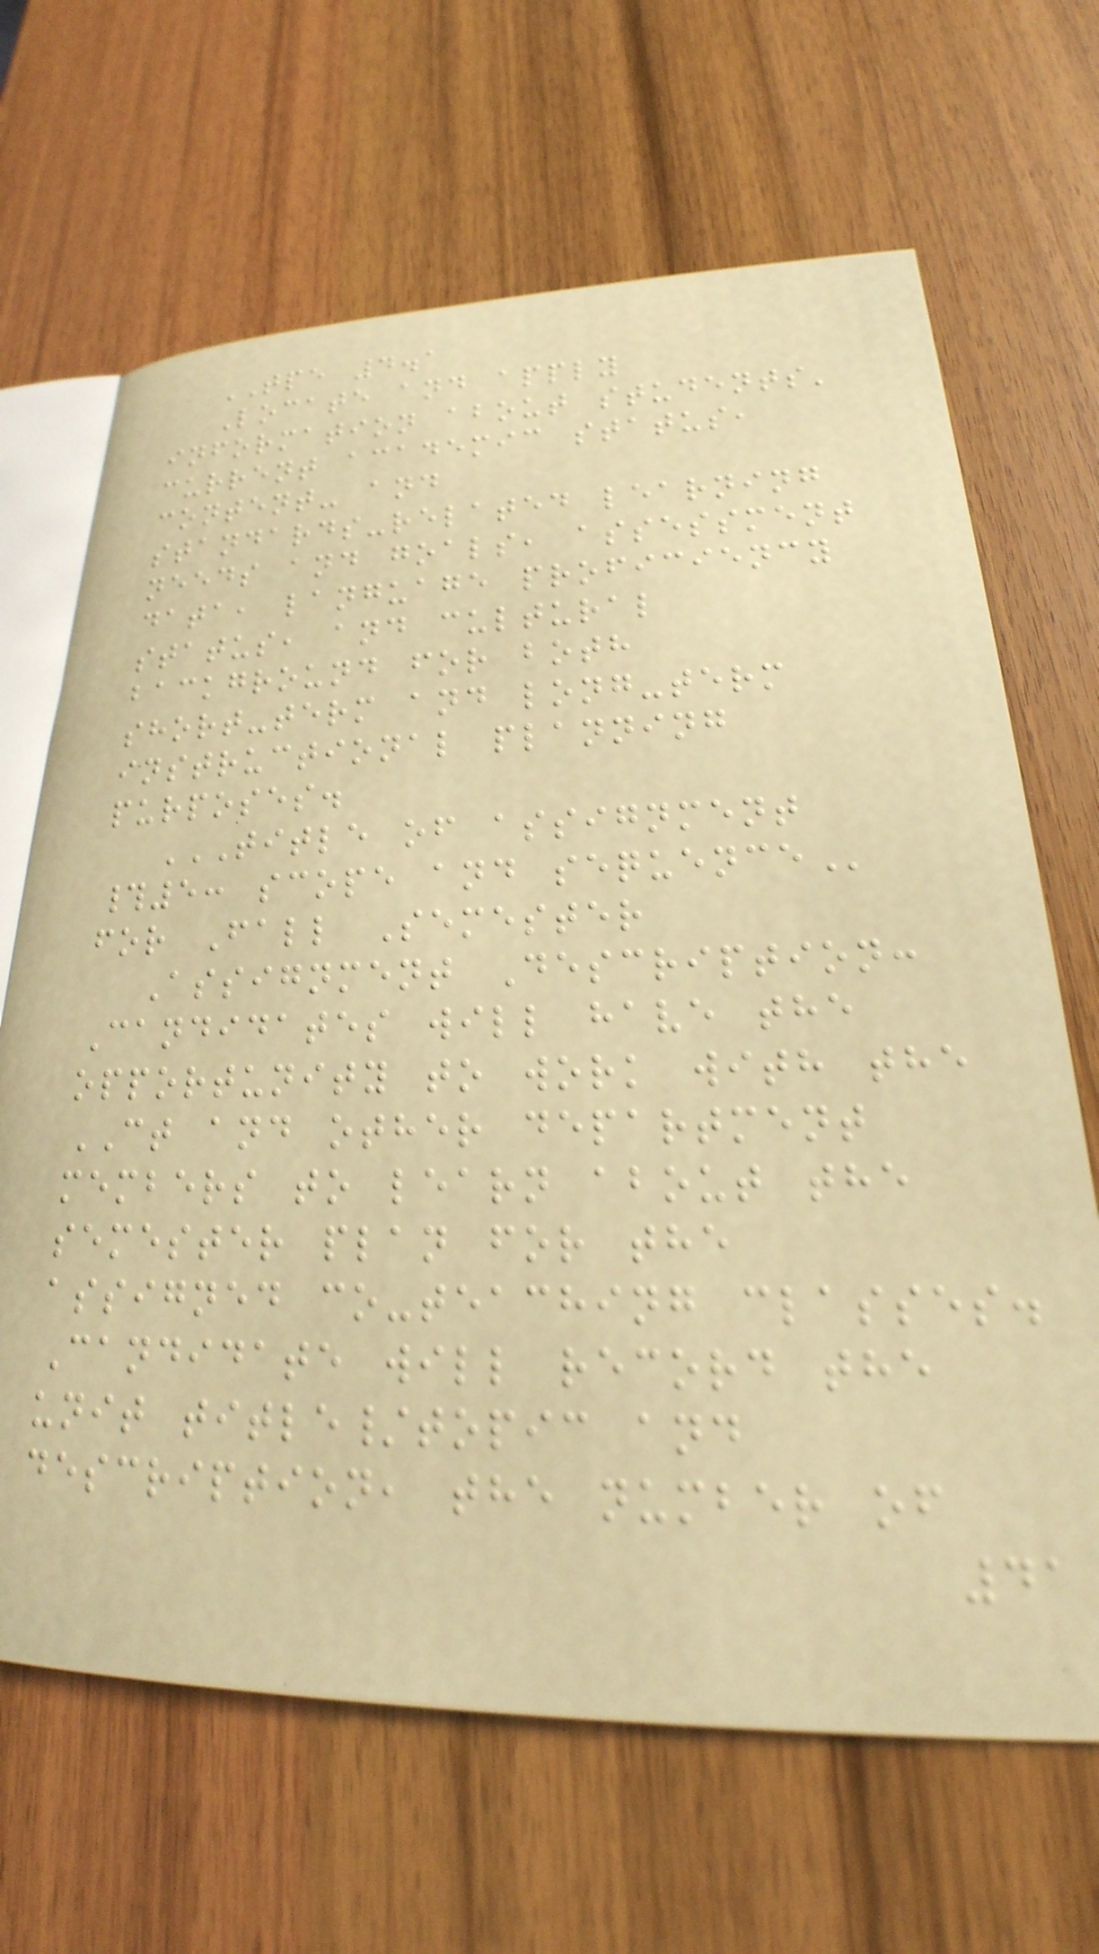TPE 4.1
Locate and apply
information about students'
current academic status,
content- and
standards-related learning
needs and goals, assessment
data, language proficiency
status, and cultural
background for both
short-term and long-term
instructional planning
purposes.
TITLE OF ASSIGNMENT
#5: SCOPE AND SEQUENCE
for Fall Semester
Assignment Description:
Candidates will have the
opportunity to work with the
CT and other department
members to learn about the
semester plan for the
assigned co-teaching classes.
Candidate will record the
unit title/topic and
description, the number of
41
